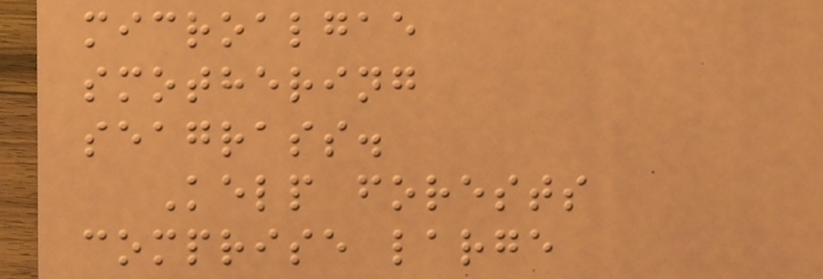microalgae
smothering
seagrass.
Kelp forests
comprise large
